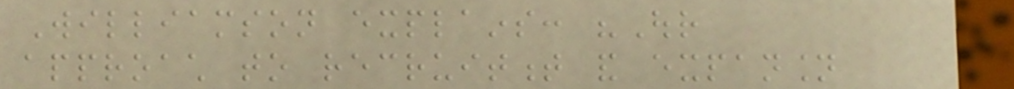Williamson explains: "Our
approach to recruitment and expansion
